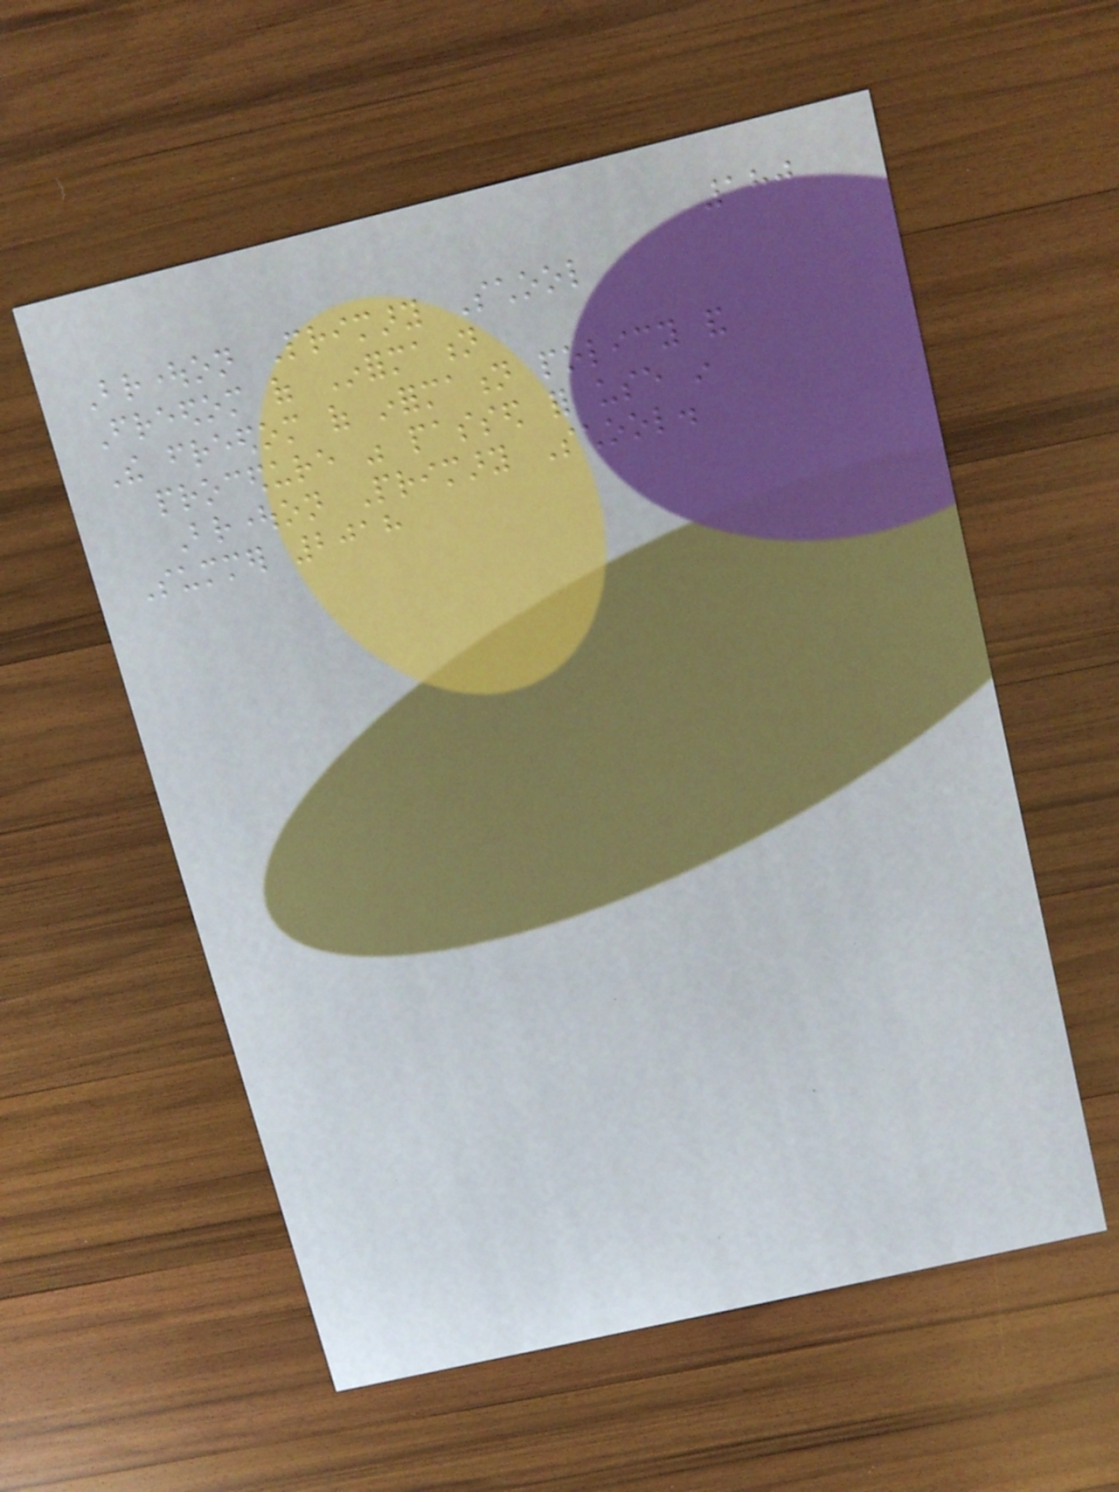180
Broughton Primary School
Freedom of Information
The freedom of information policy and
procedure was passed for use in
Broughton Primary School.
Summer 2018
